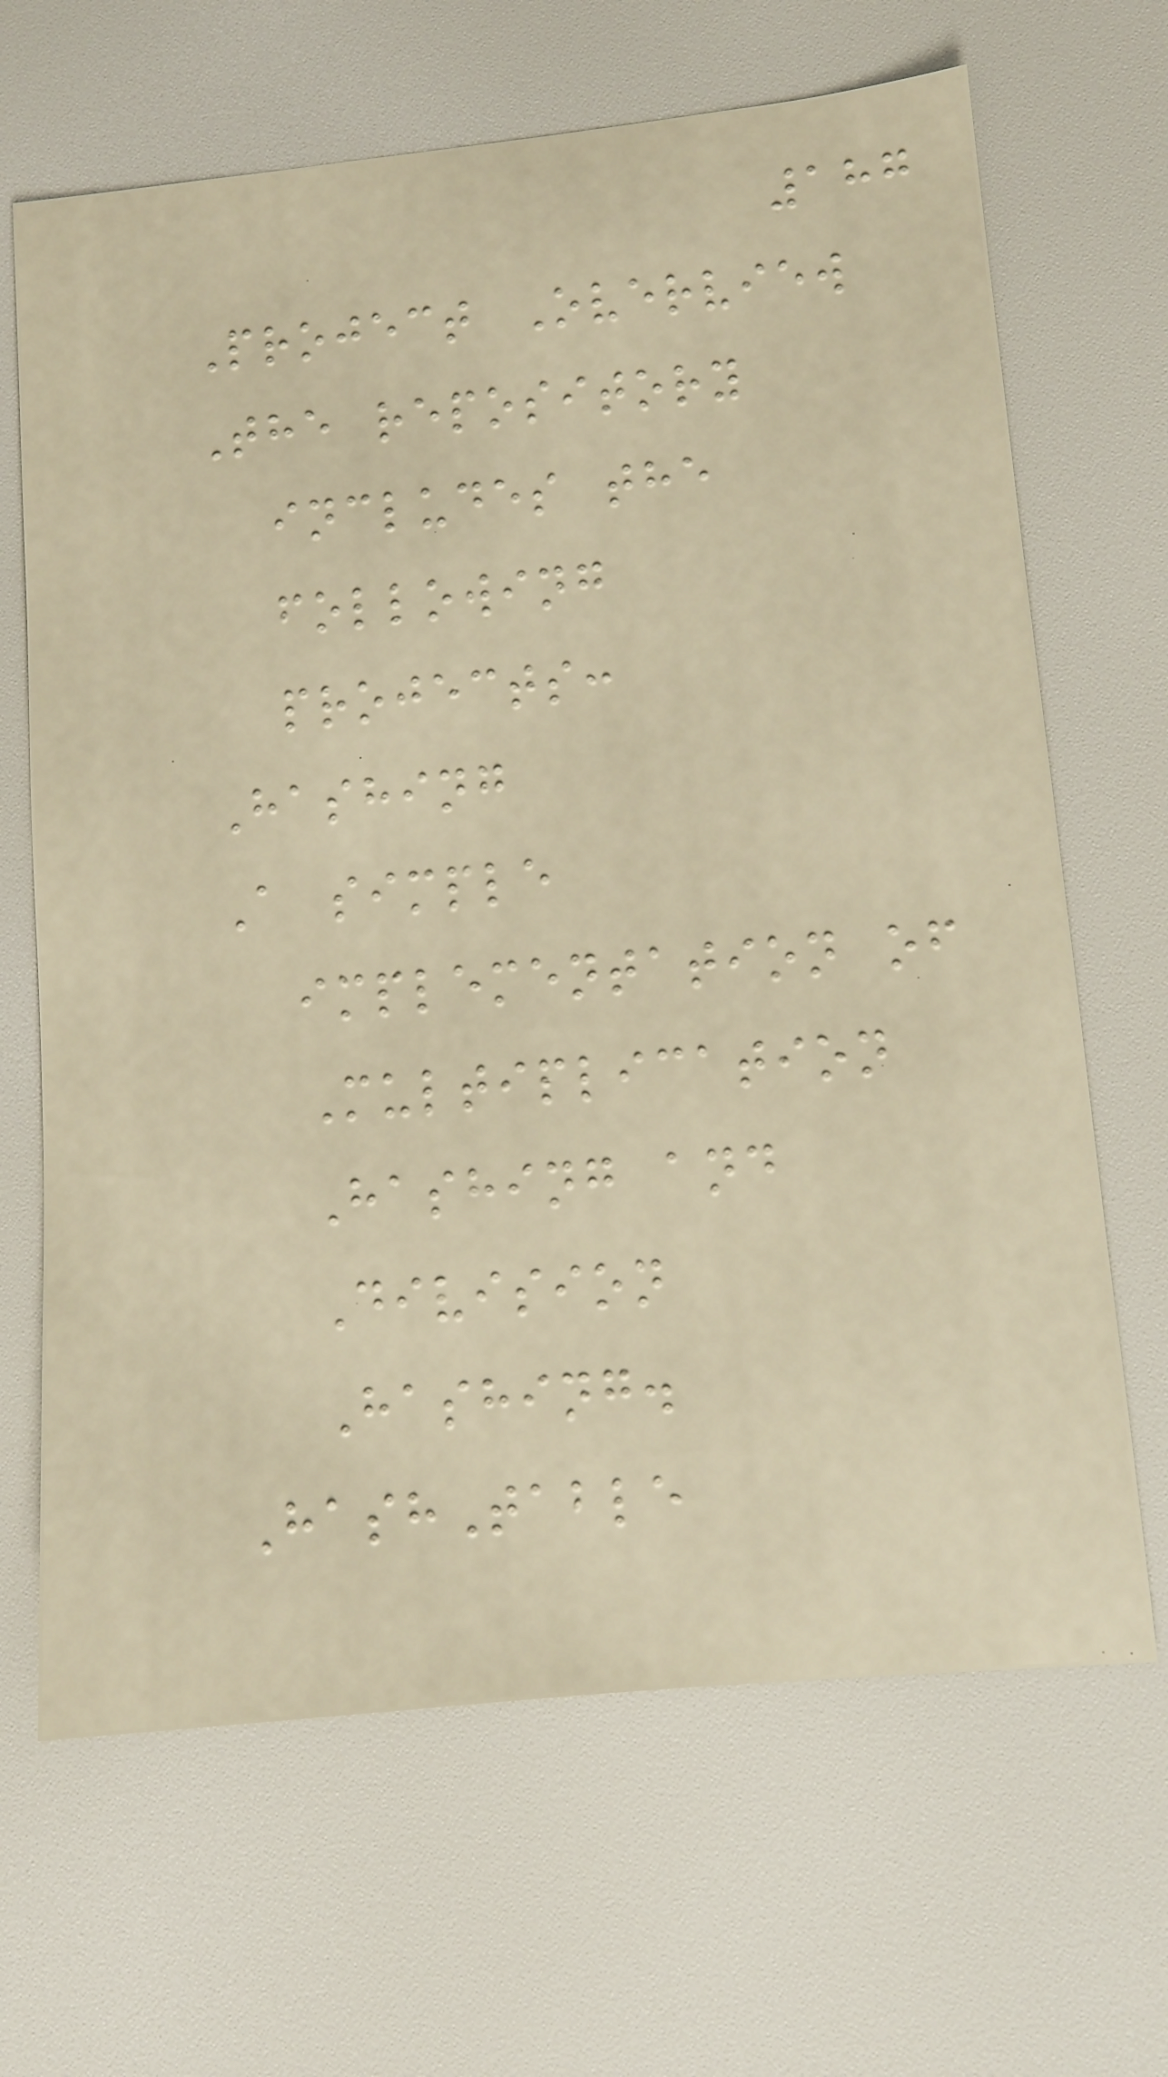187
Project Overview
The repository
includes the
following
projects:
Hashing
A simple
implementation of
Multiplication
Hashing and
Division
Hashing.
HashTable
